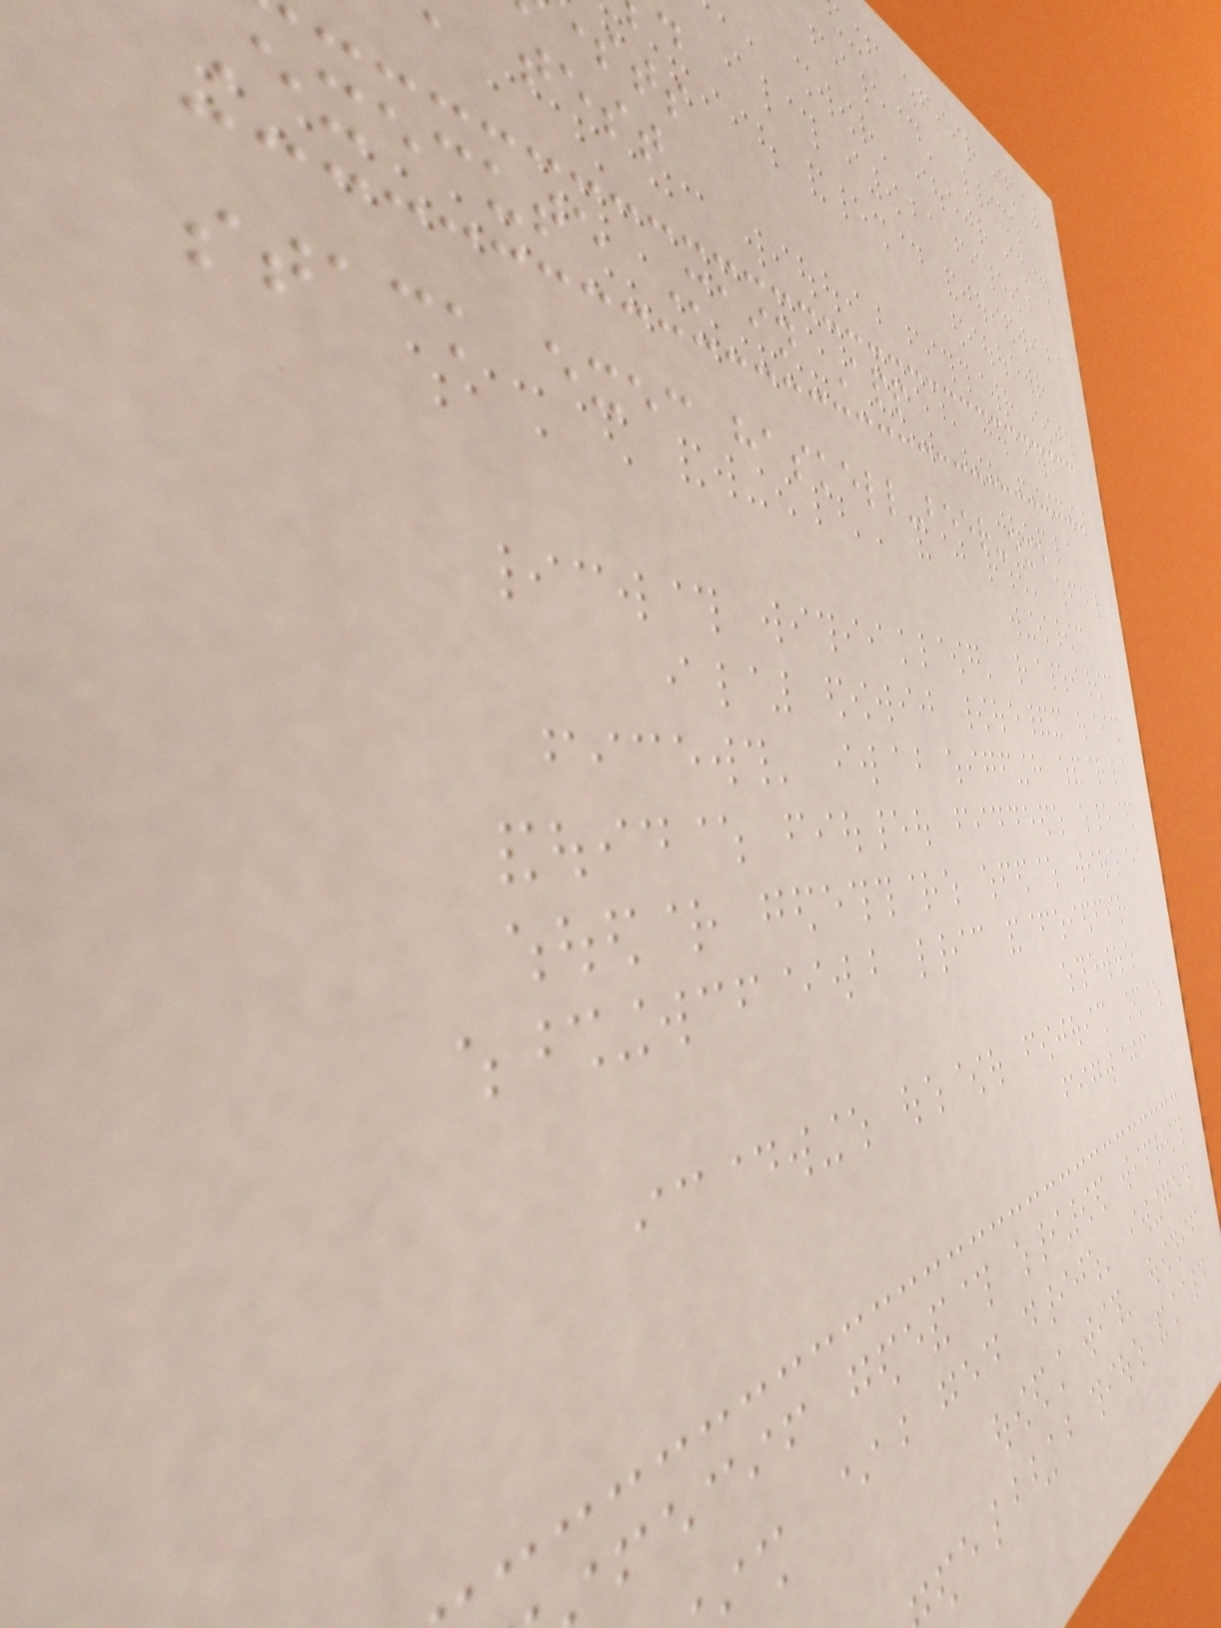test
execute Main App
stack exec haskell-beer-exe
